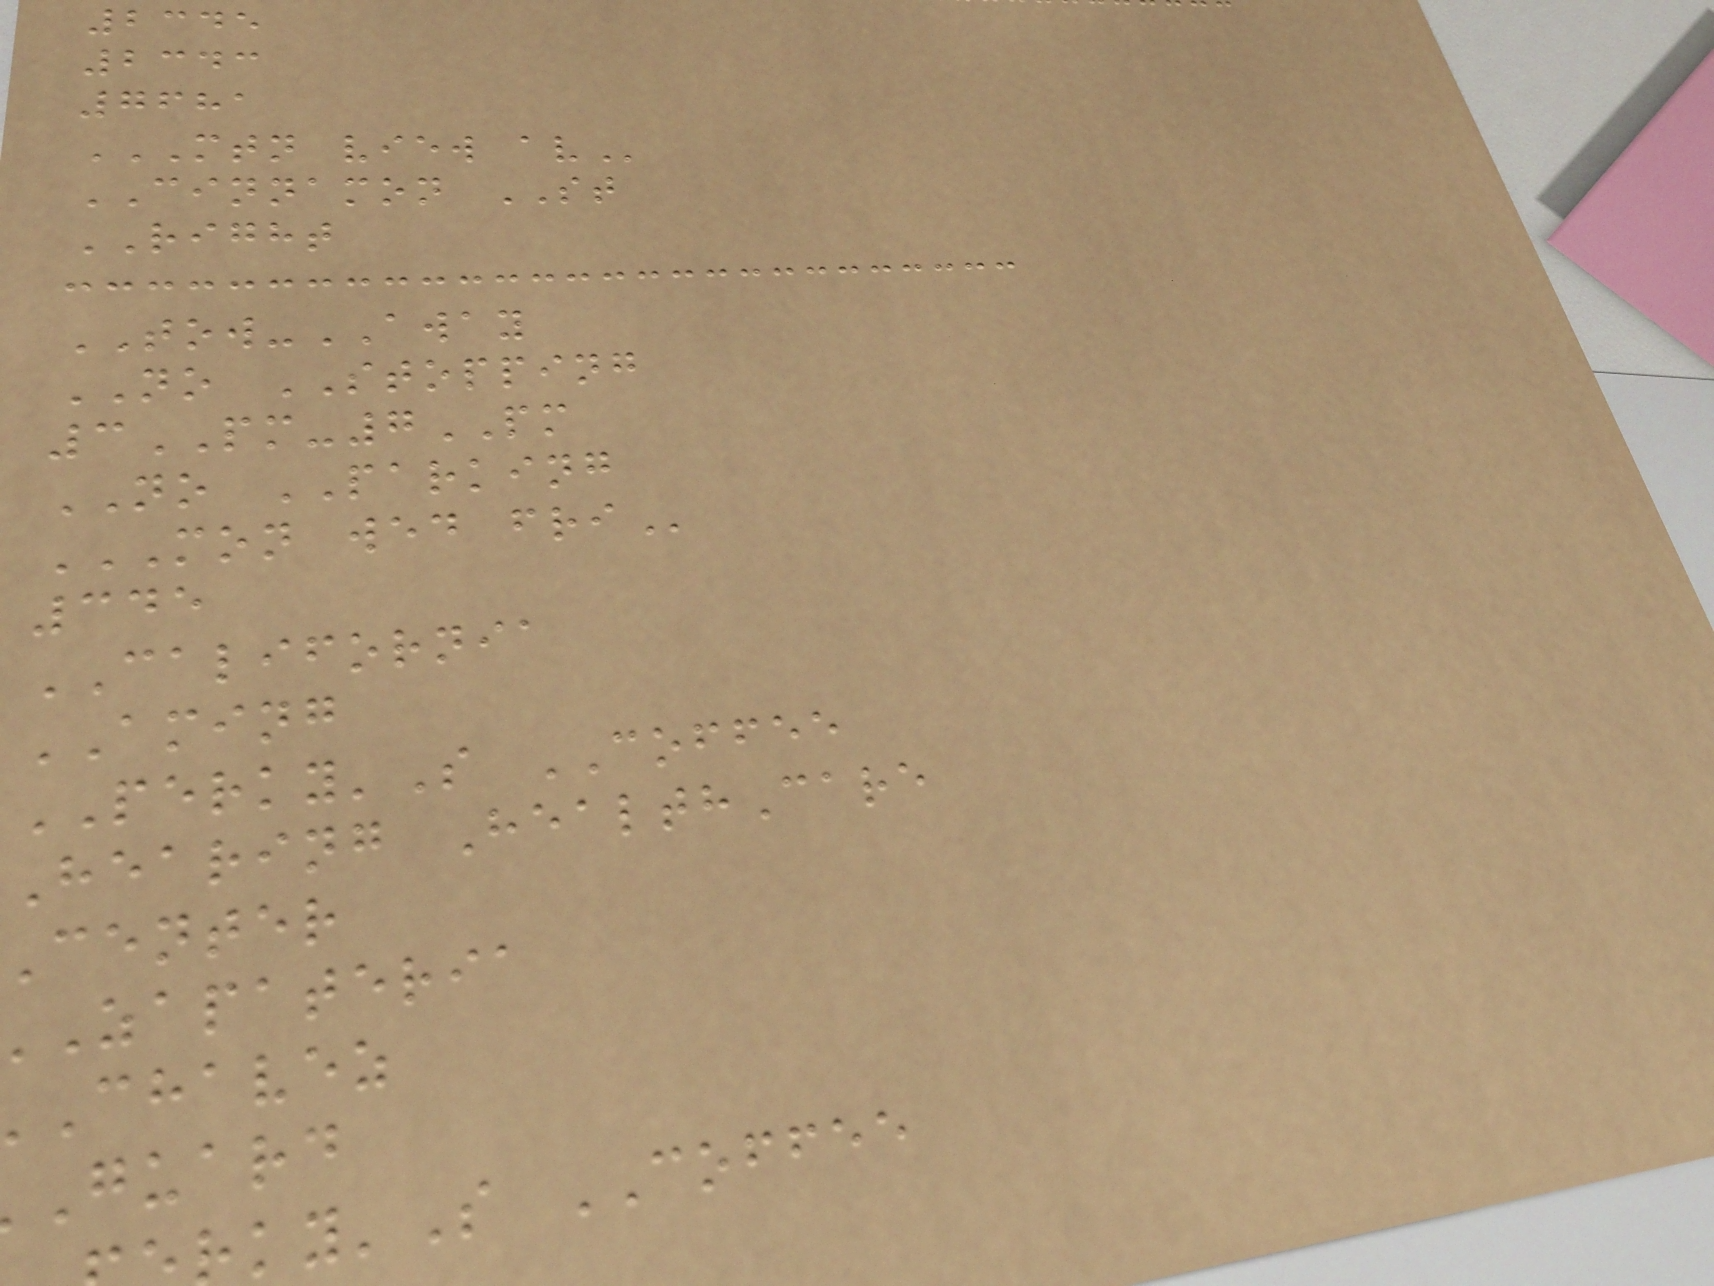2345
2343
7681
MTN VIEW AV
CINNAMON ST
RIGHT
TOW-AWAY
NO STOPPING
3PM-7PM
NO PARKING
MON WED FRI
345
CALIFORNIA
AMING
PERKY'S COFFEE
Hearing HealthCare
center
zapateria
chavez
guard
'S COFFEE
